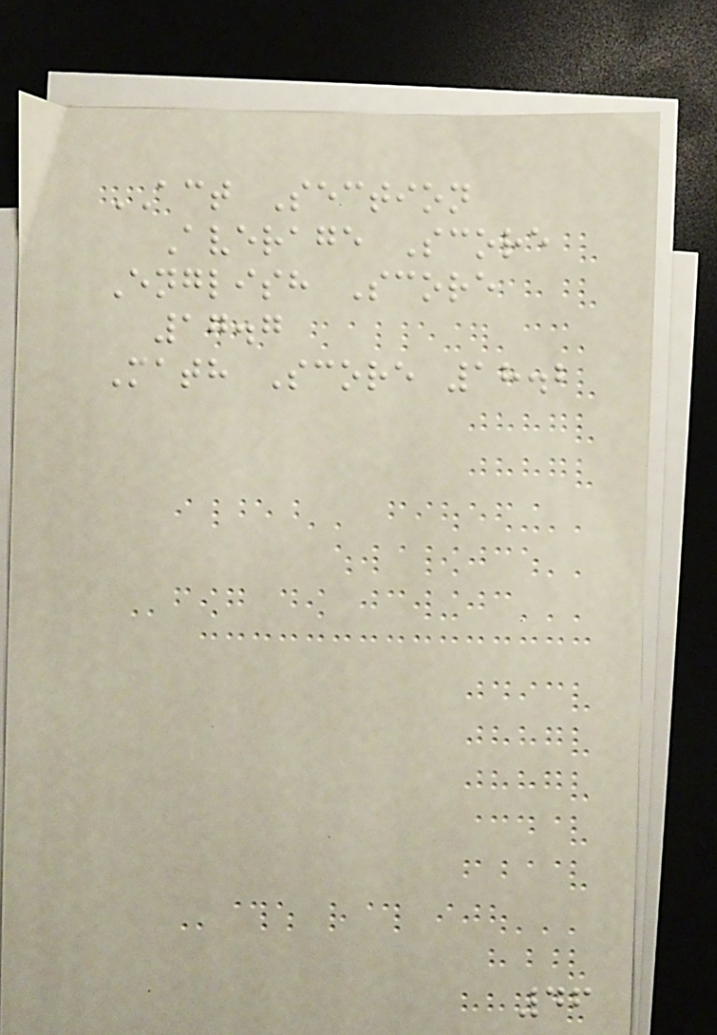ACT Section
Average Score
English Score
17.7
Math Score 18.2
46
